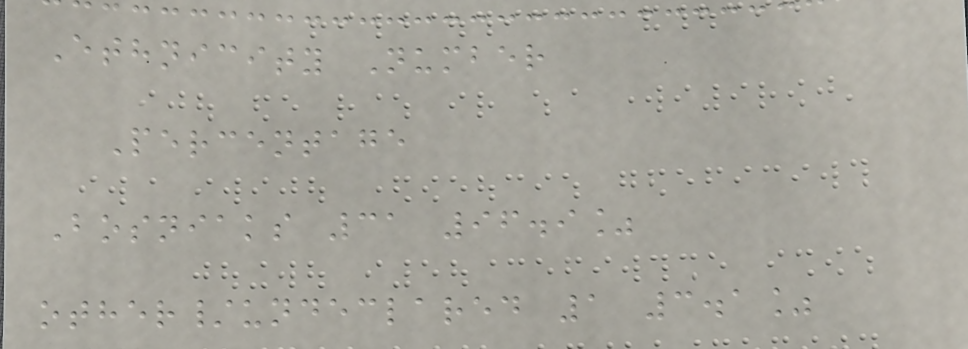Ethnicity Number
Percentage
Bosniaks 31 96.9%
other/undeclared 1 3.1%
